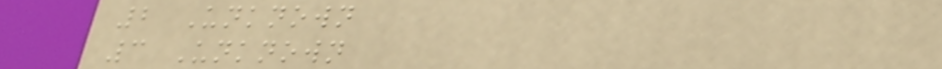2 Unknown
3 Unknown
